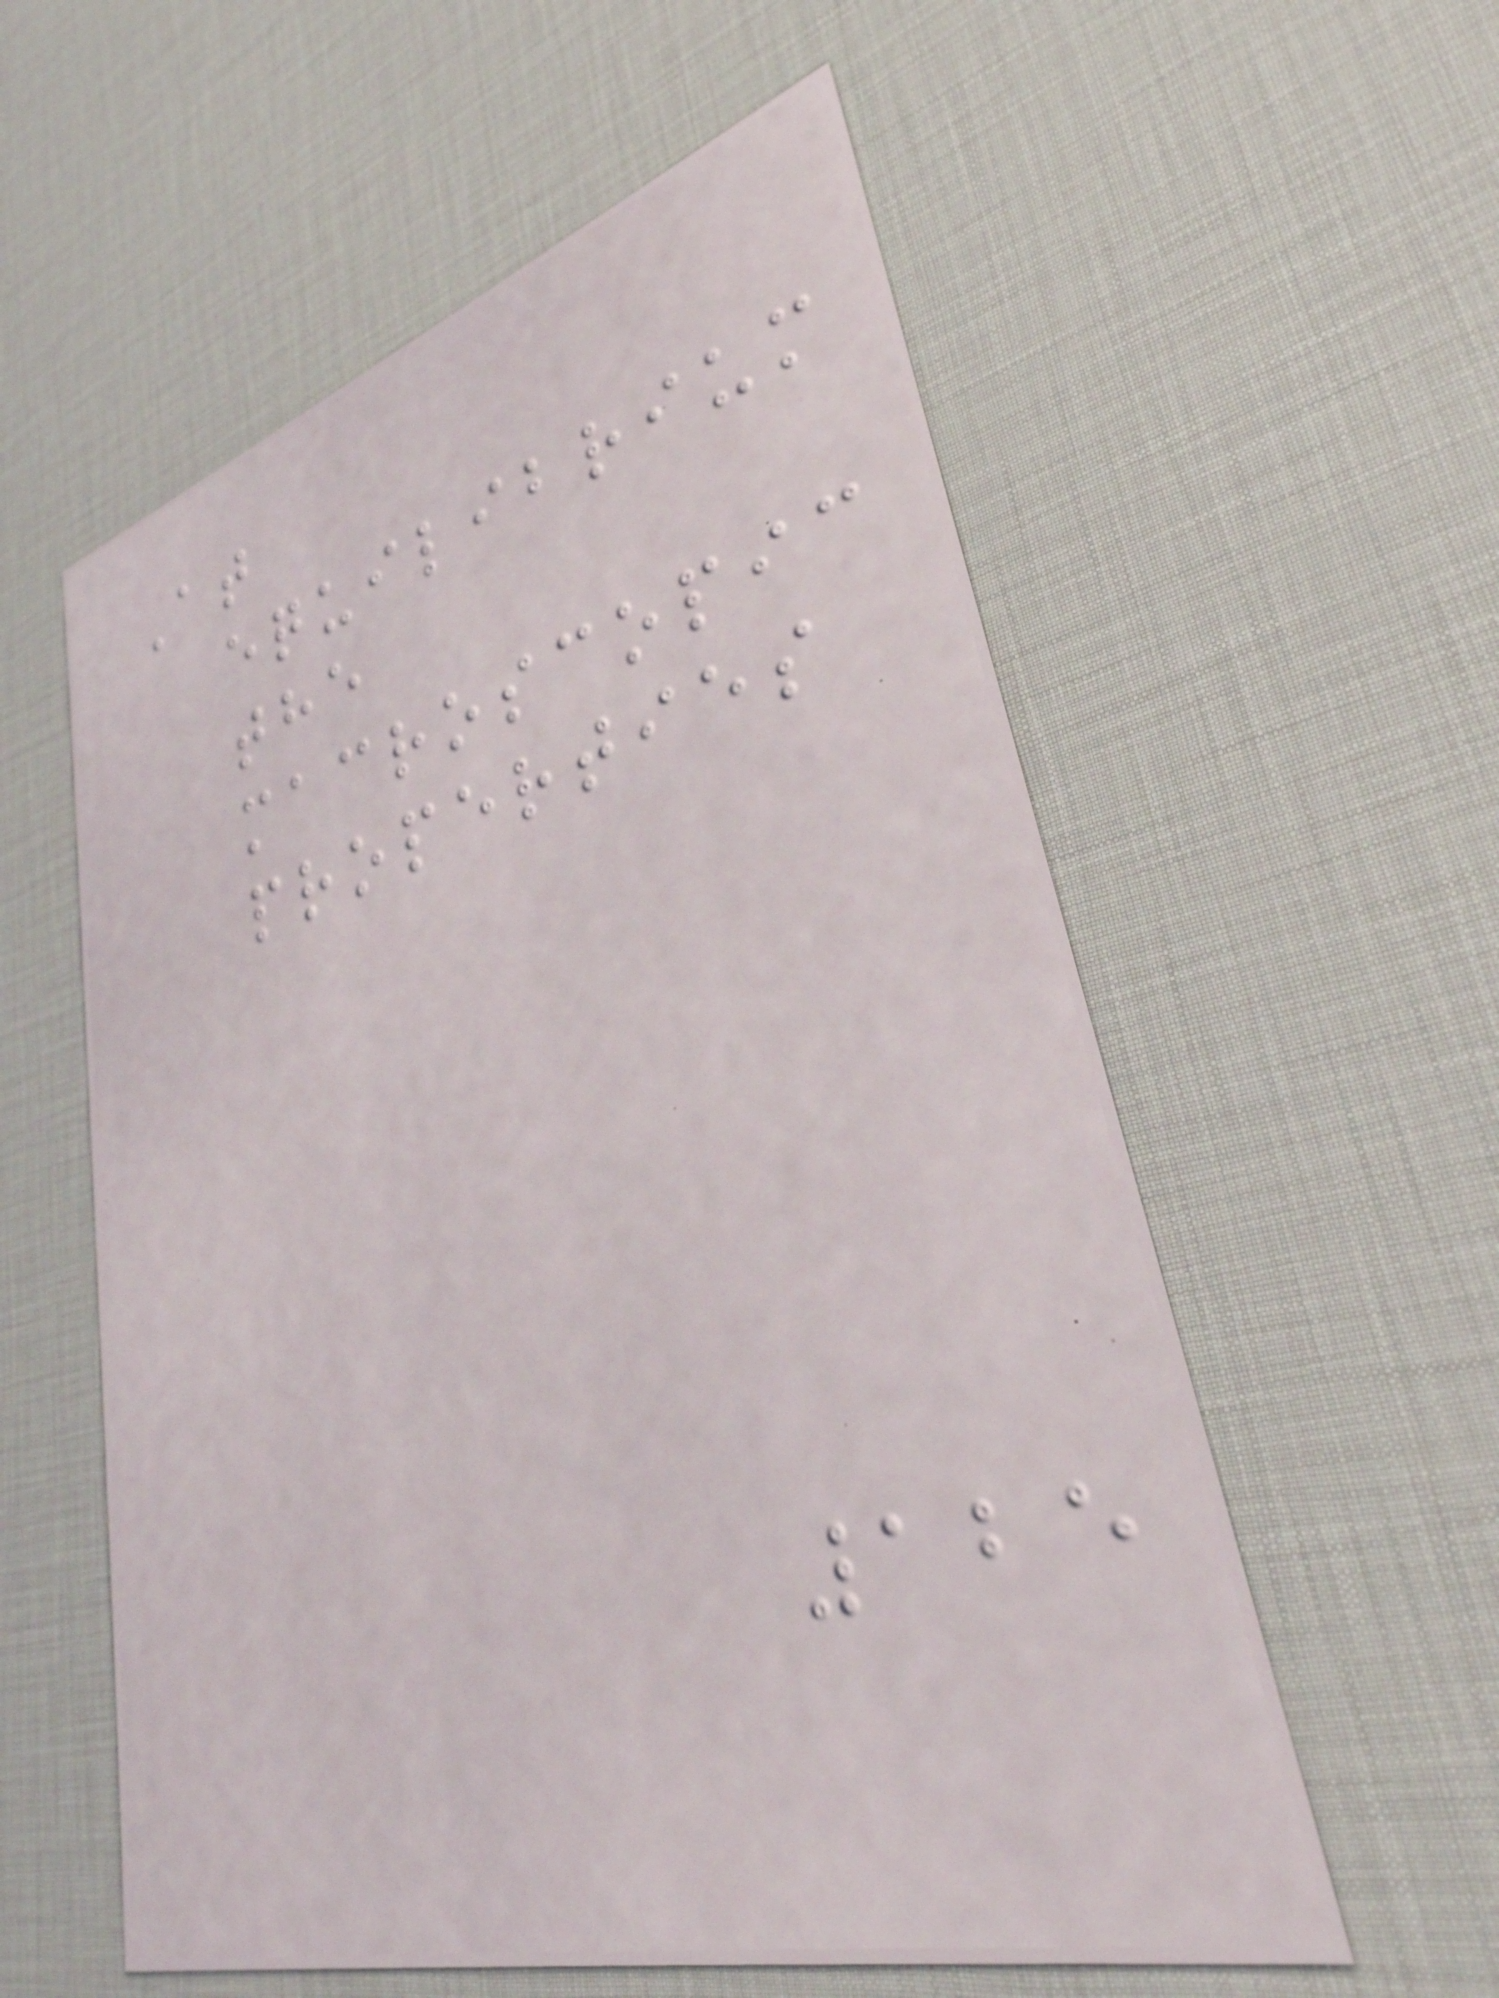At
equilibrium
the
macroscopic
properties
125
